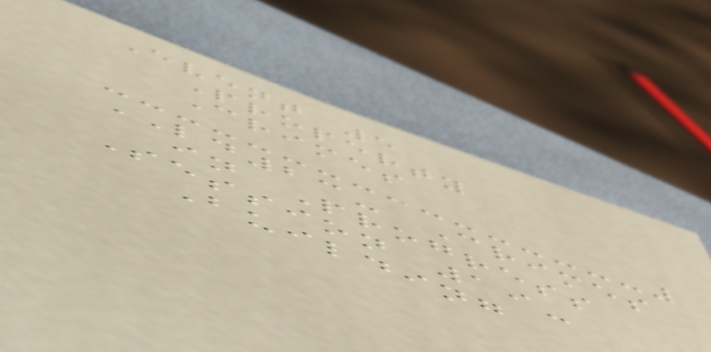Event 5
Property
Crimes
LD23- Crimes
in Progress
Session 19-
Building
